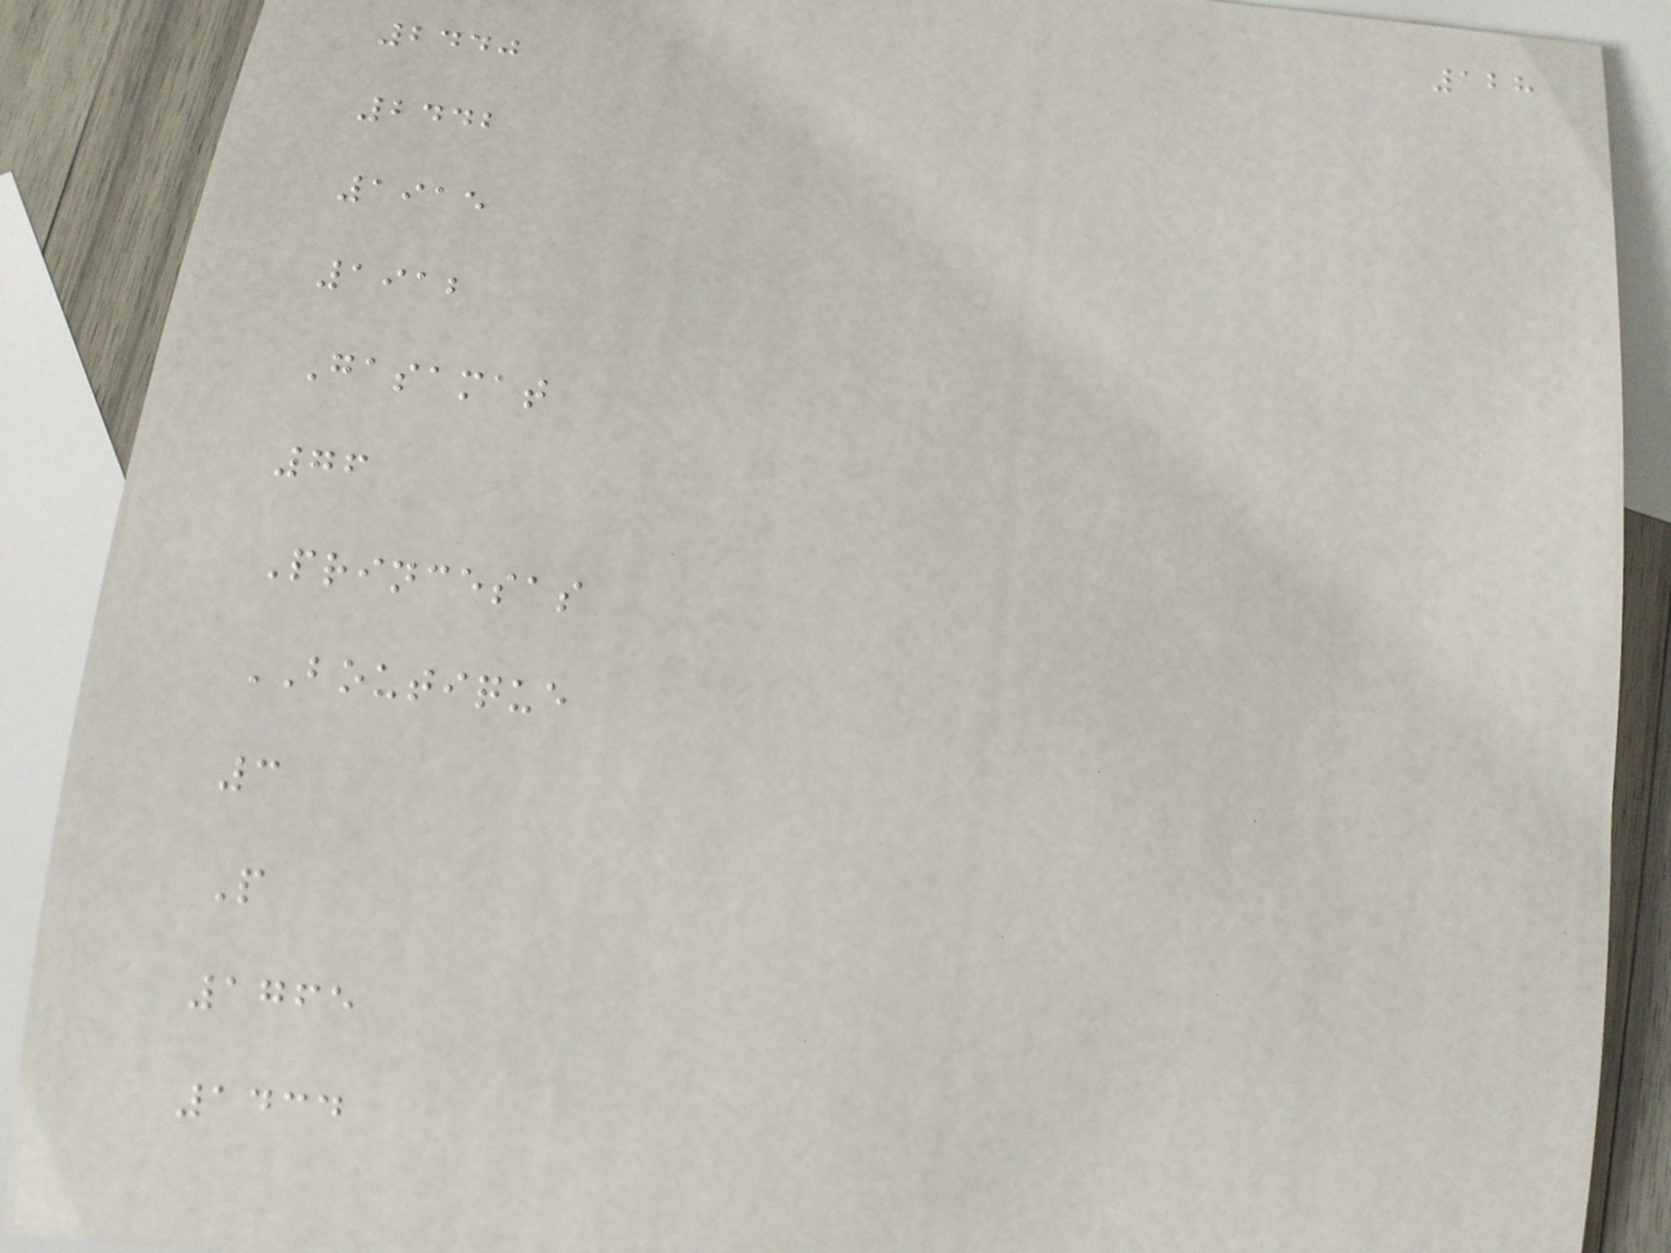128
2440
2442
1915
1912
Gasamat
76
Princesas
BOUTIQUE
3
P
1765
1434
